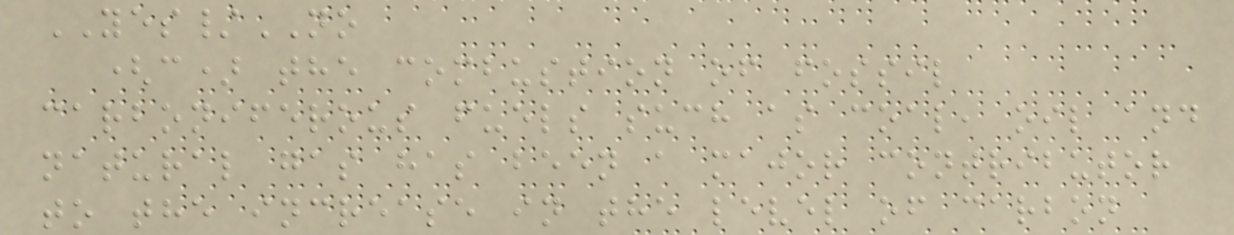YES/NO
(c) the combustion of fossil
carboniferous fuels such as coal, oil and
natural gas has been a major contributor
to the increase in the level of carbon
